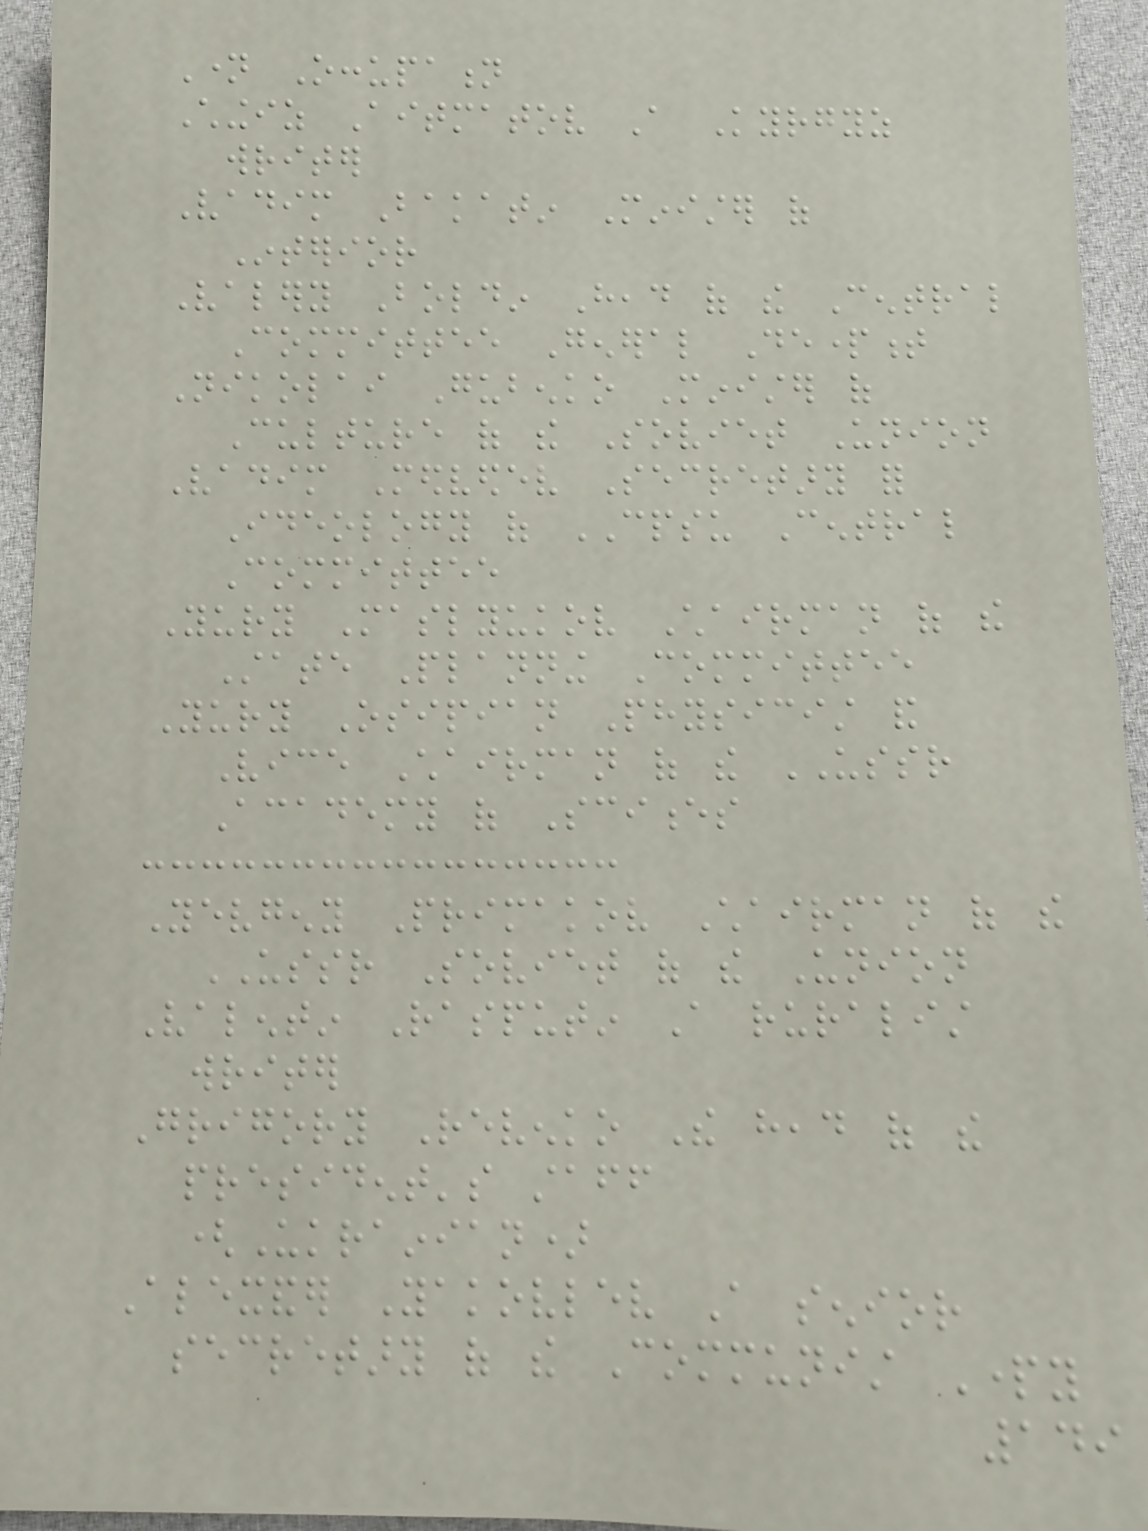Name Occupation
Chingiz Aitmatov A Kyrgyz
writer
Vadim Bakatin Minister of
Interior
Valery Boldin Head of the Central
Committee General Department
Nikolai Gubenko Minister of
Culture of the Soviet Union
Vadim Medvedev Secretary for
Ideology of CPSU Central
Committee
Yury Maslyukov Chairman of the
State Planning Committee
Yury Osipian Physicist and
Vice Chairman of the USSR
Academy of Sciences
Yevgeny Primakov Chairman of the
USSR Soviet of the Union
Valentin Rasputin A ruralist
writer
Grigory Revenko The head of the
president's staff
(Ukrainian)
Alexander Yakovlev A senior
secretary of the Communist Party
149
